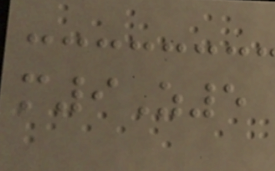m9Z5
